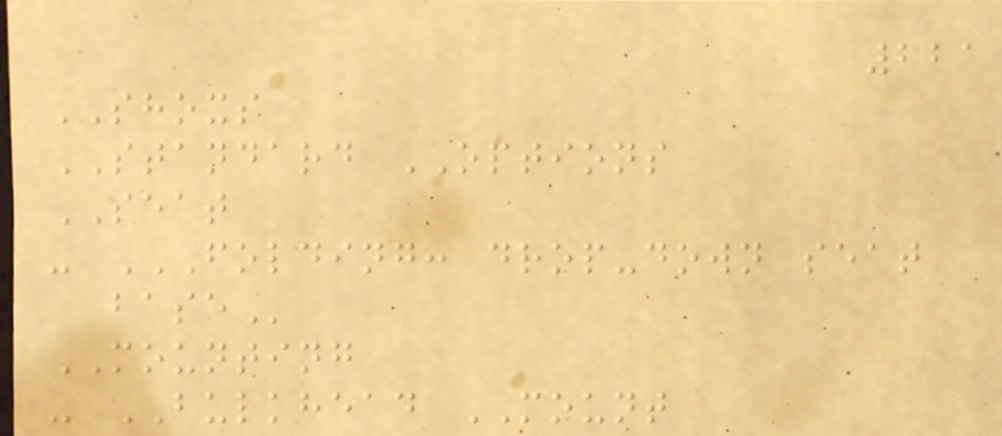221
SHOXS
STANDARD OPTIONS
SEAT
- FOLDING: DROP-DOWN SEAT
BASE
MOUNTING
- BULKHEAD MOUNT
